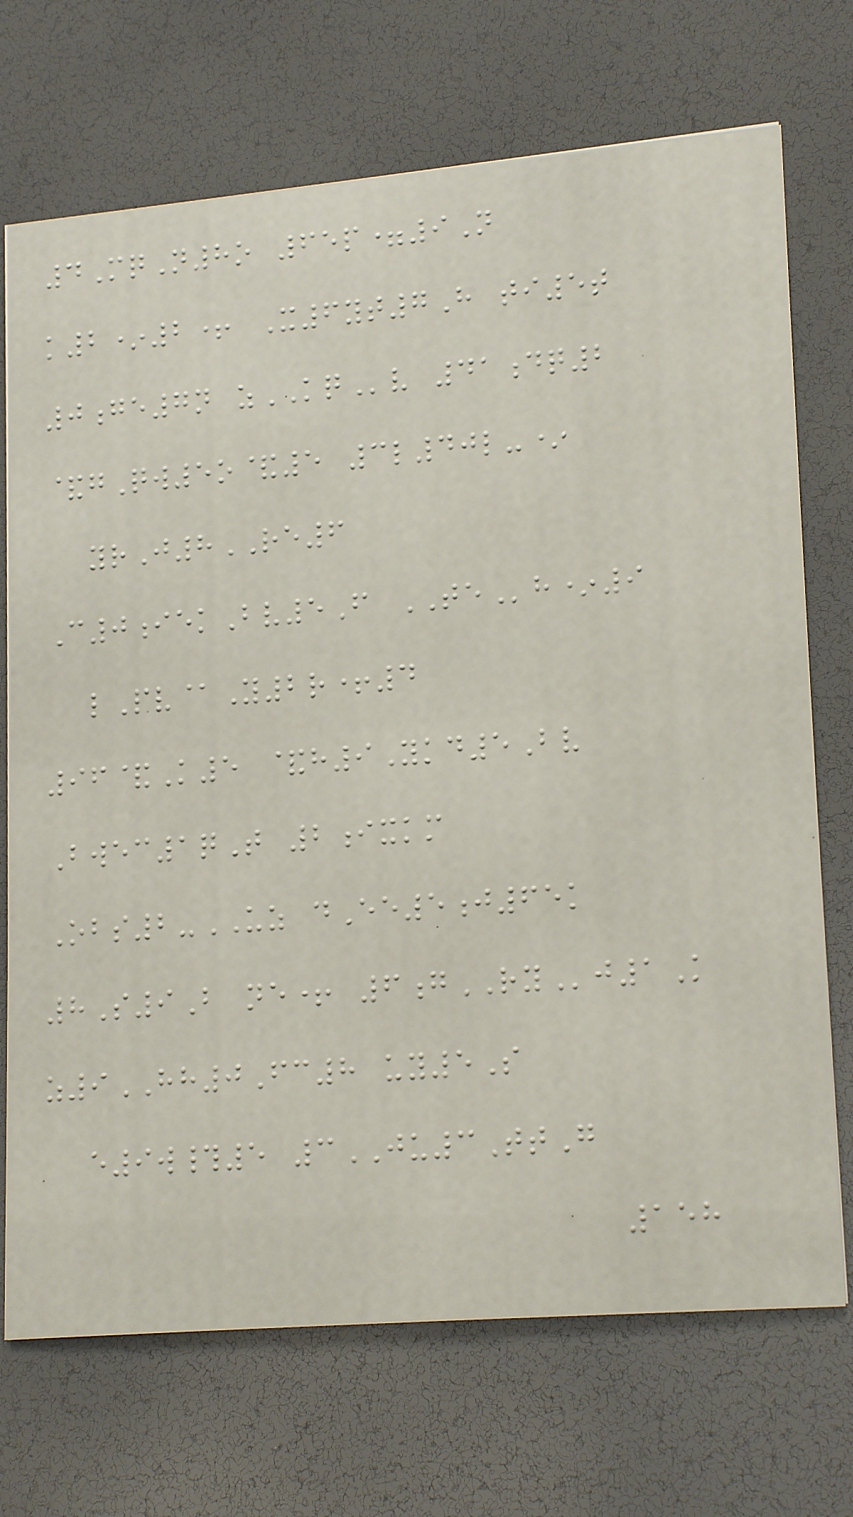4MqN8o 65p=9N
k2*2+ X6yt7H ti5t
0ge7n zKQv 41dq2
&gQw5o&5 3l40l-*
yrJ8RE6
C0iekBv5F TEh*9
lPv@Y2r+4
96&K5 &h9Ykd5Bv
Bwec1qT 2ixkm
Obs2-UZ dEe5j65k
8S9B ne+ 6gRYj1K
z9HH0Fc8 uy5S
e9w#5 3JU3TtG
158
